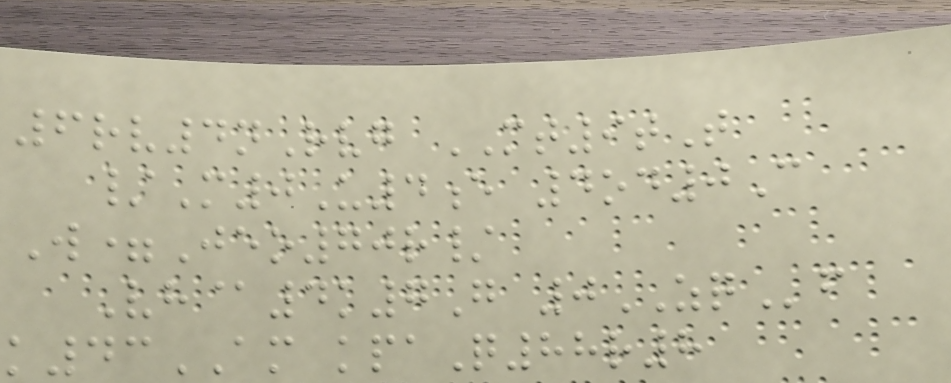6rv4nRvg MT9tT
/M0U4e 4od0C
W=Jeo70r/
Vh@4k7G 0ZQf
k43AM kpaQ88r8
